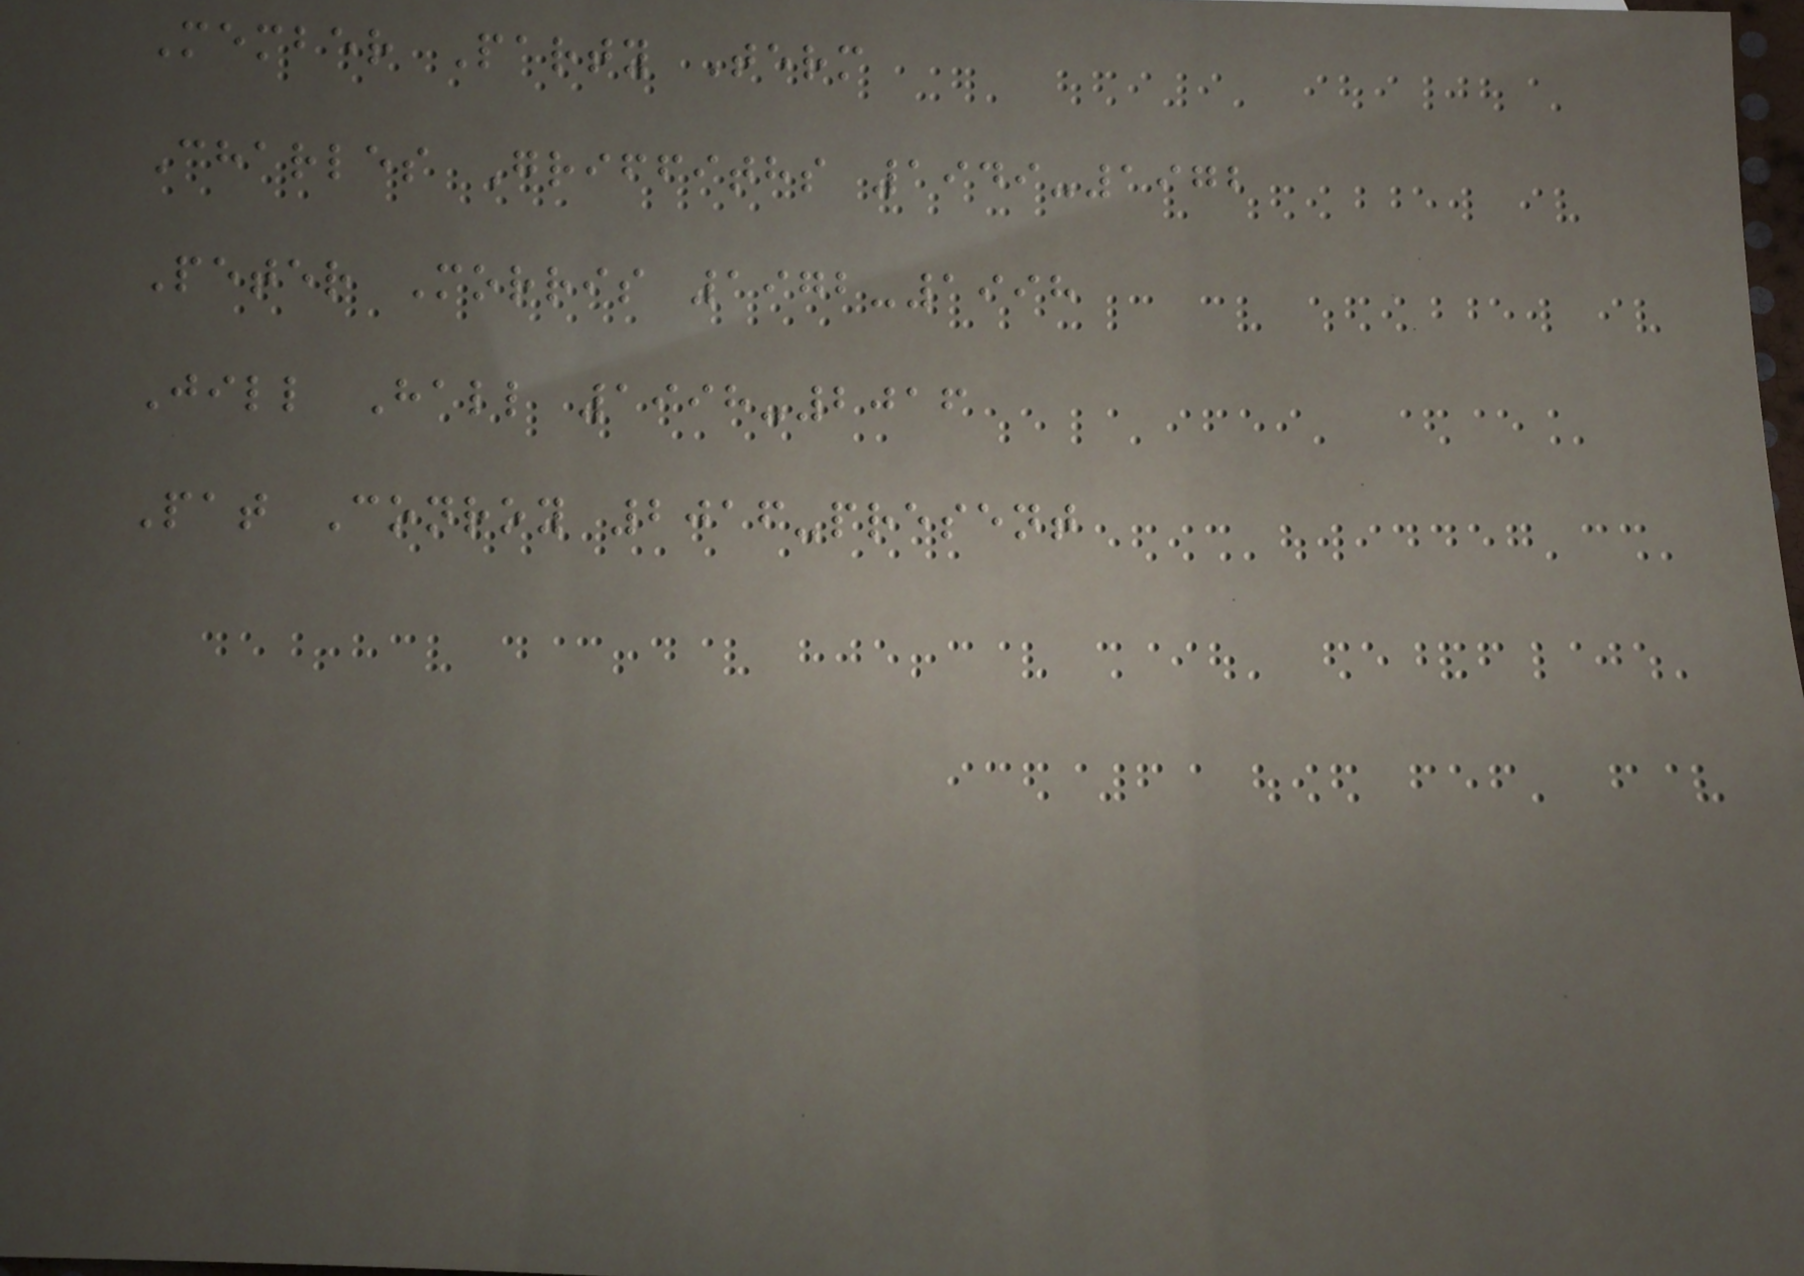Member Party Term
Charles Griffiths 1949-1972
Peter Morris 1972-1998
Jill Hall 1998-2016
Pat Conroy 2016-present
